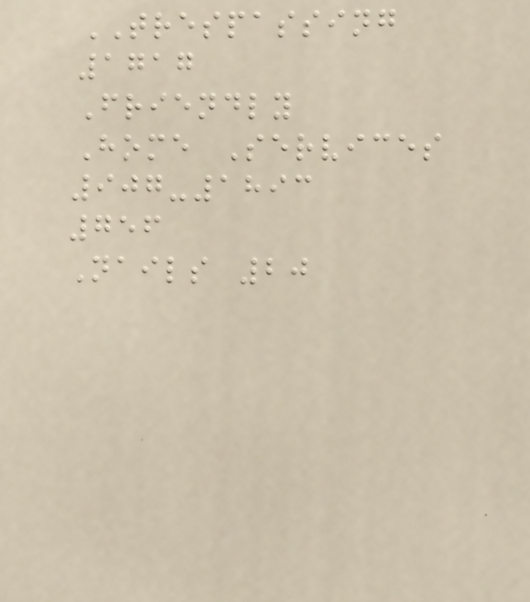TRESPASSING
1717
Friendly
Home Services
907-1893
756
Nails 20
